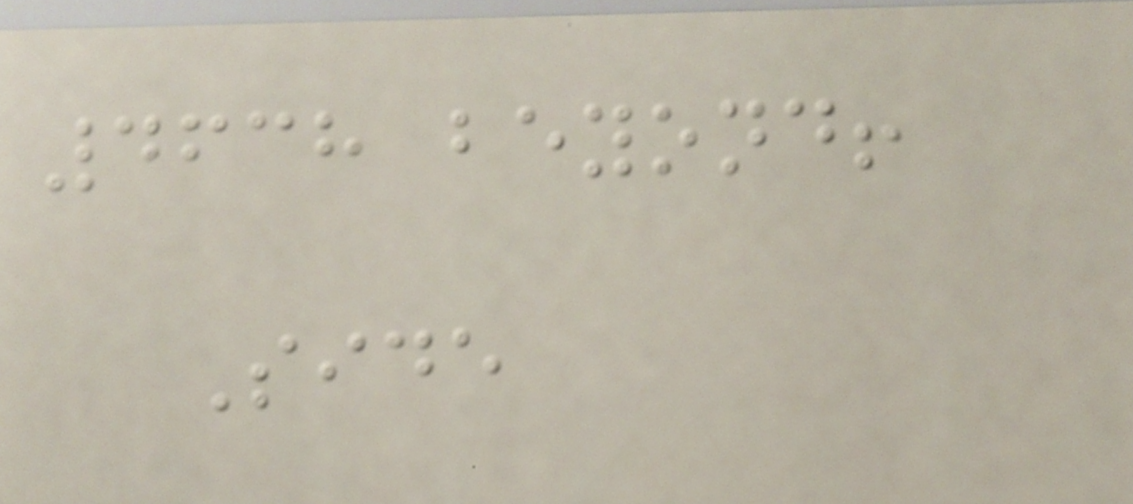4638 beyond!
Side
